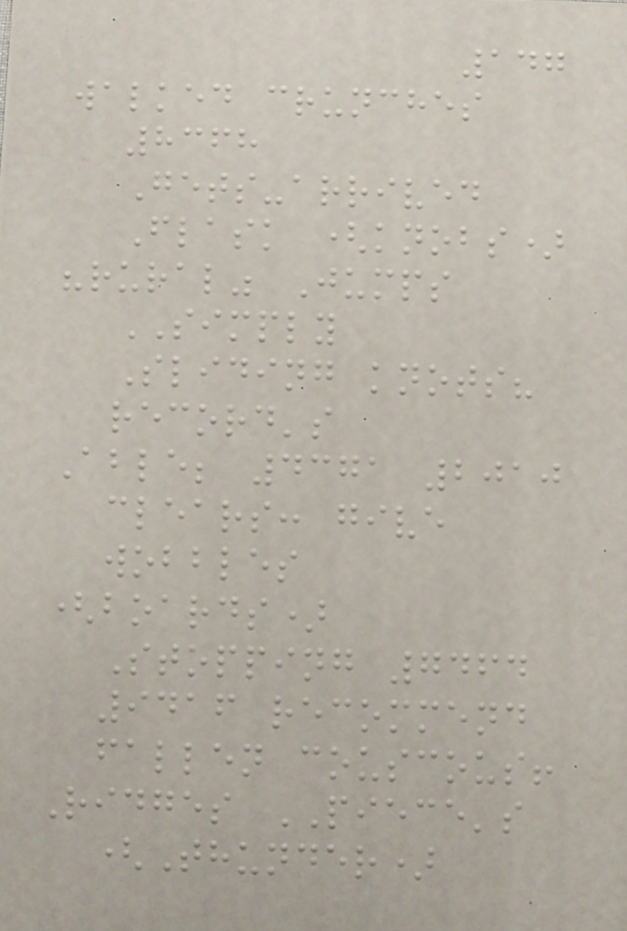147
walked crunches
8368
Gets-arrived
Flask (knobs)
"rural" Jumps
SIMPLY
Sliding knots?
record's
Able; 4371 2010
clears: give
wobbles
(boards)
Stopping 7464
9416 recommend
fallen couscous!
Ridges PIECE's
(Thunder)
